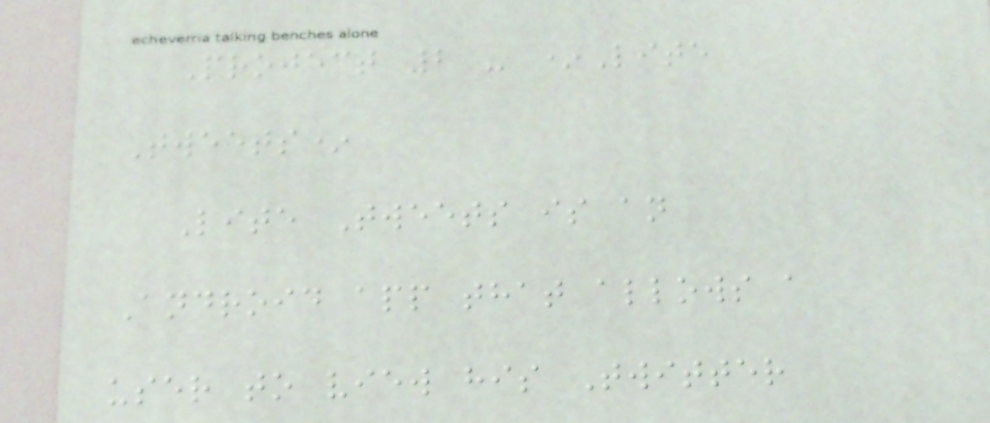Project 2 - *Lite
Tweets*
Lite Tweets is an
Android app that allows a
user to view his Twitter
